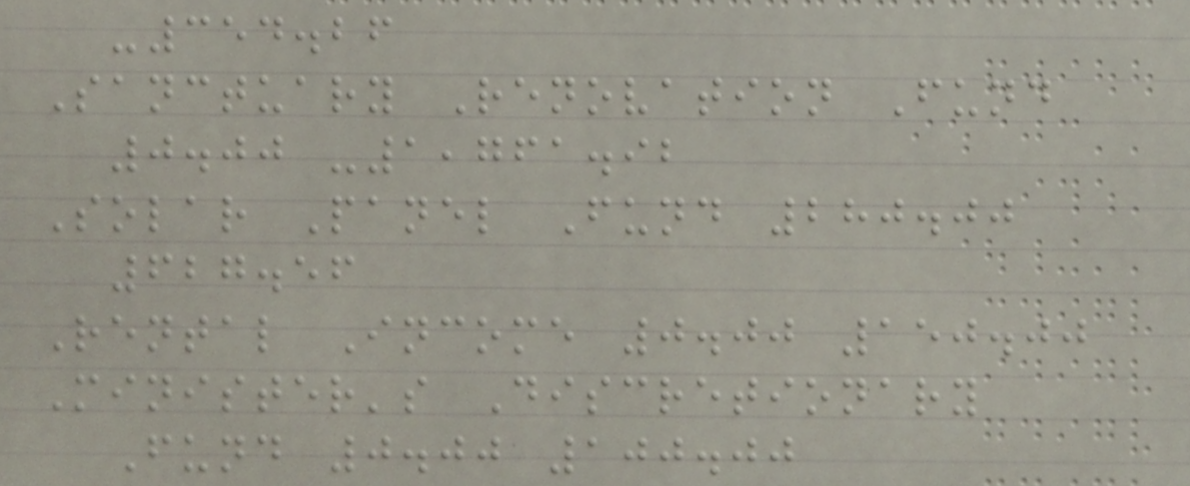-354.26
Sanctuary Renovation Fund
0.00 -1,761.92
Solar Panel Fund 280.00
627.56
Rental Income 0.00 150.00
Minister's Discretionary
Fund 0.00 100.00
